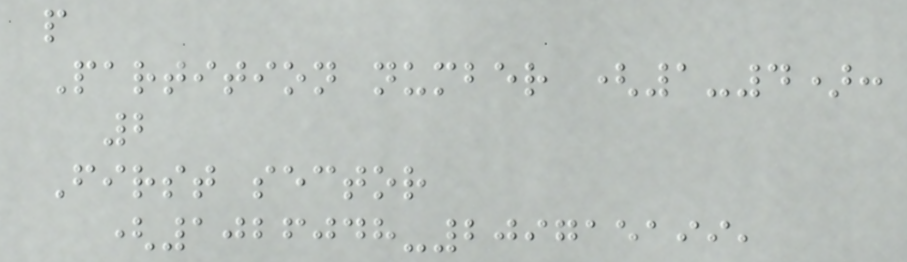p
Partition number (1-4):
2
First sector
(1026048-209715199,
